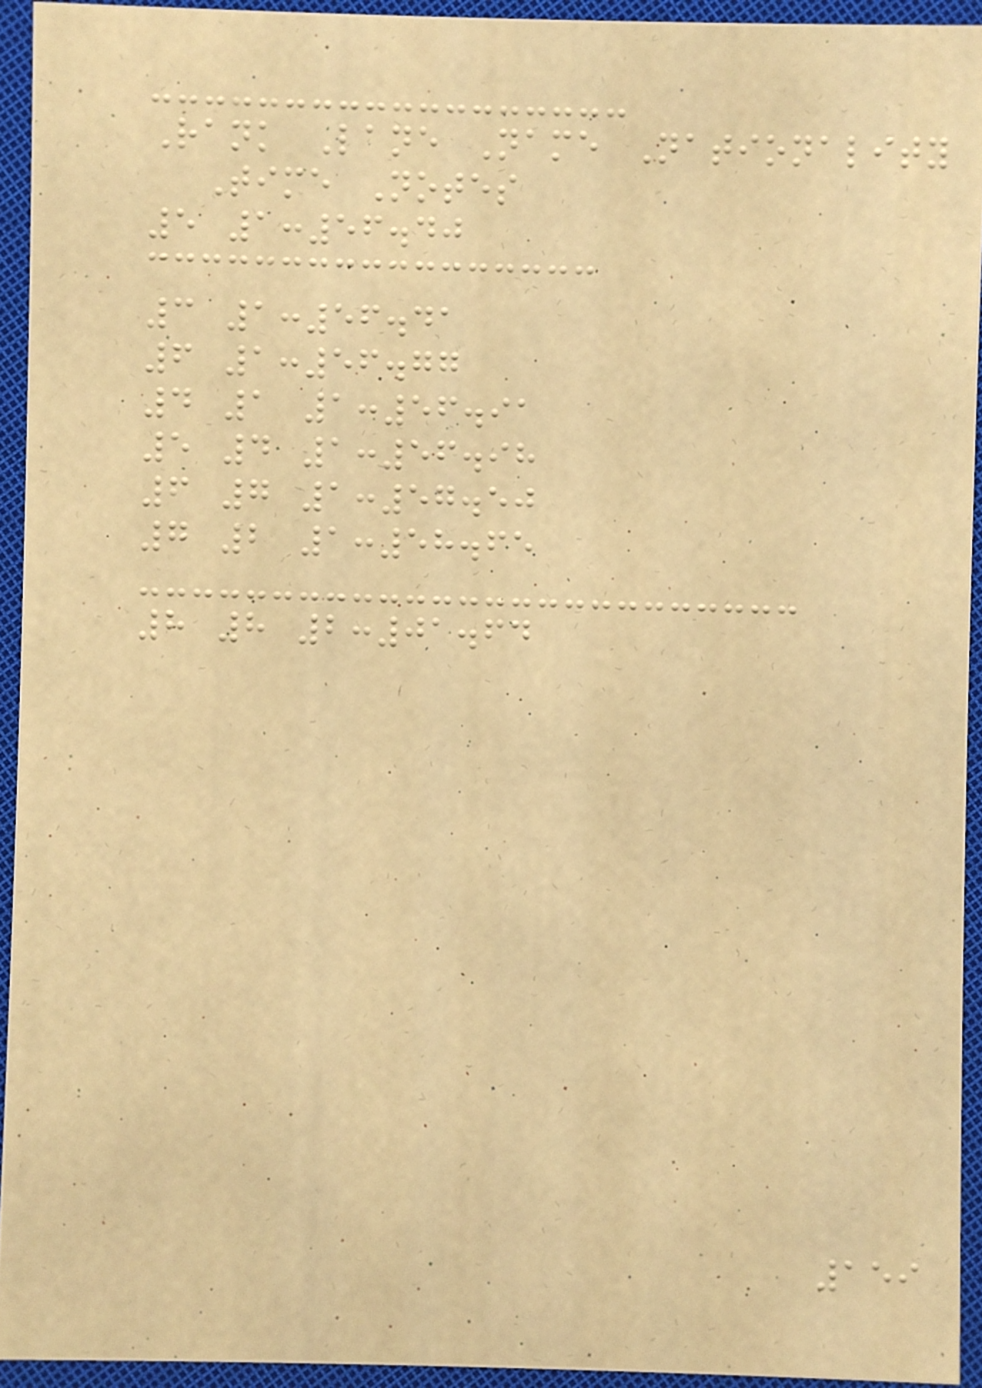Rank Lane Name Nationality
Time Notes
5 1:56.40
3 1:56.41
6 1:56.77
4 1 1:56.91
5 4 1:56.98
6 7 1:57.50
7 2 1:58.65
8 8 2:01.64
159
